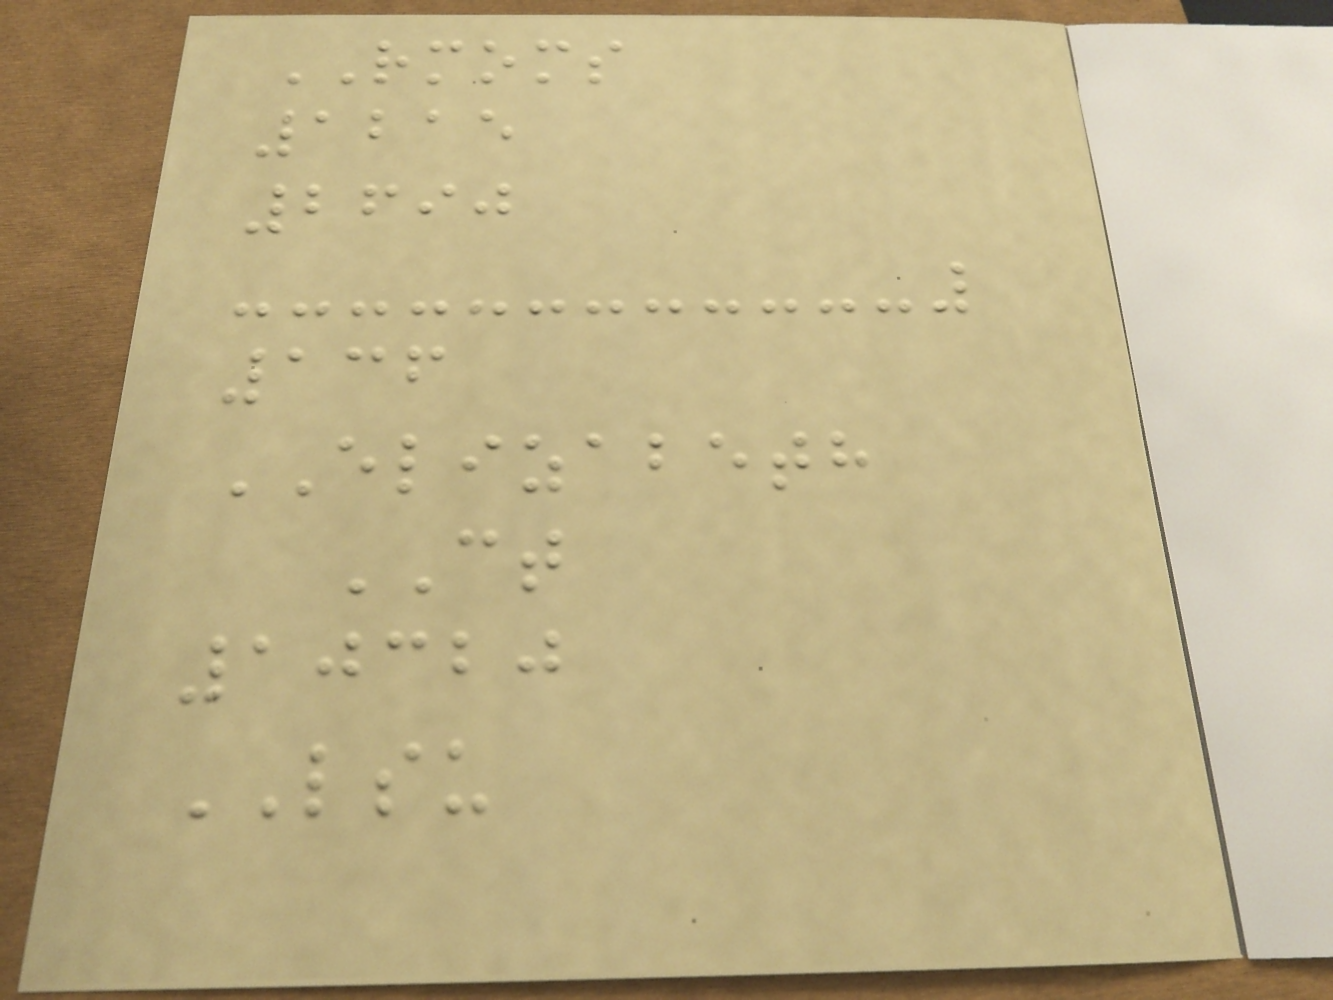RMOMS
1215
2690
136
ELIZABETH
CT
10320
LSU
